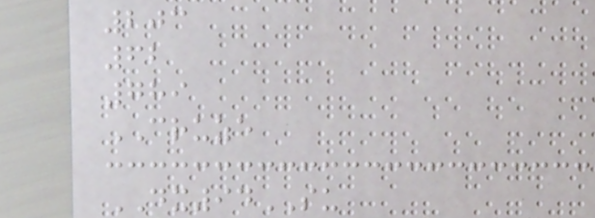203
62
789
CRUZE
DX94SU
